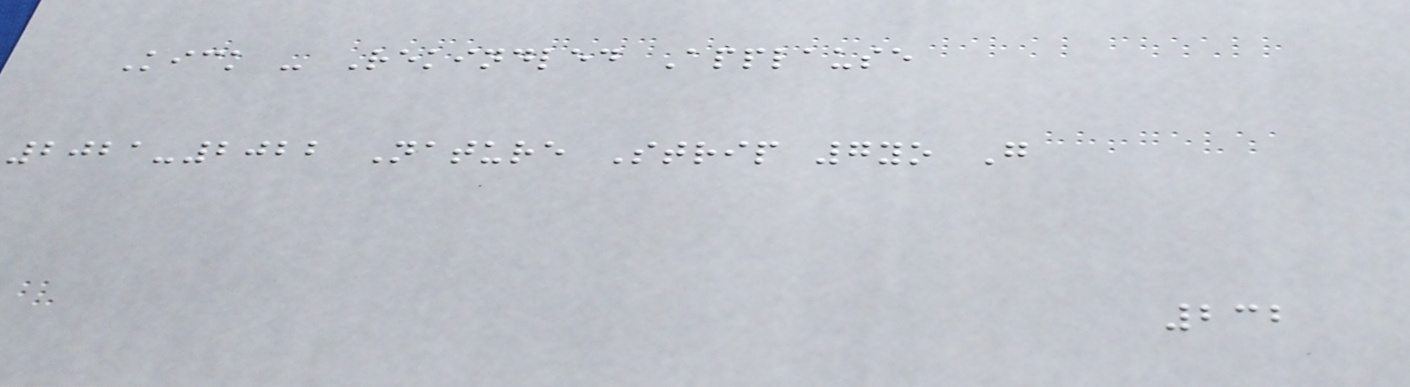Kick - Rekindled Applause
2021-2022 Nature Strip 7yo G
232
